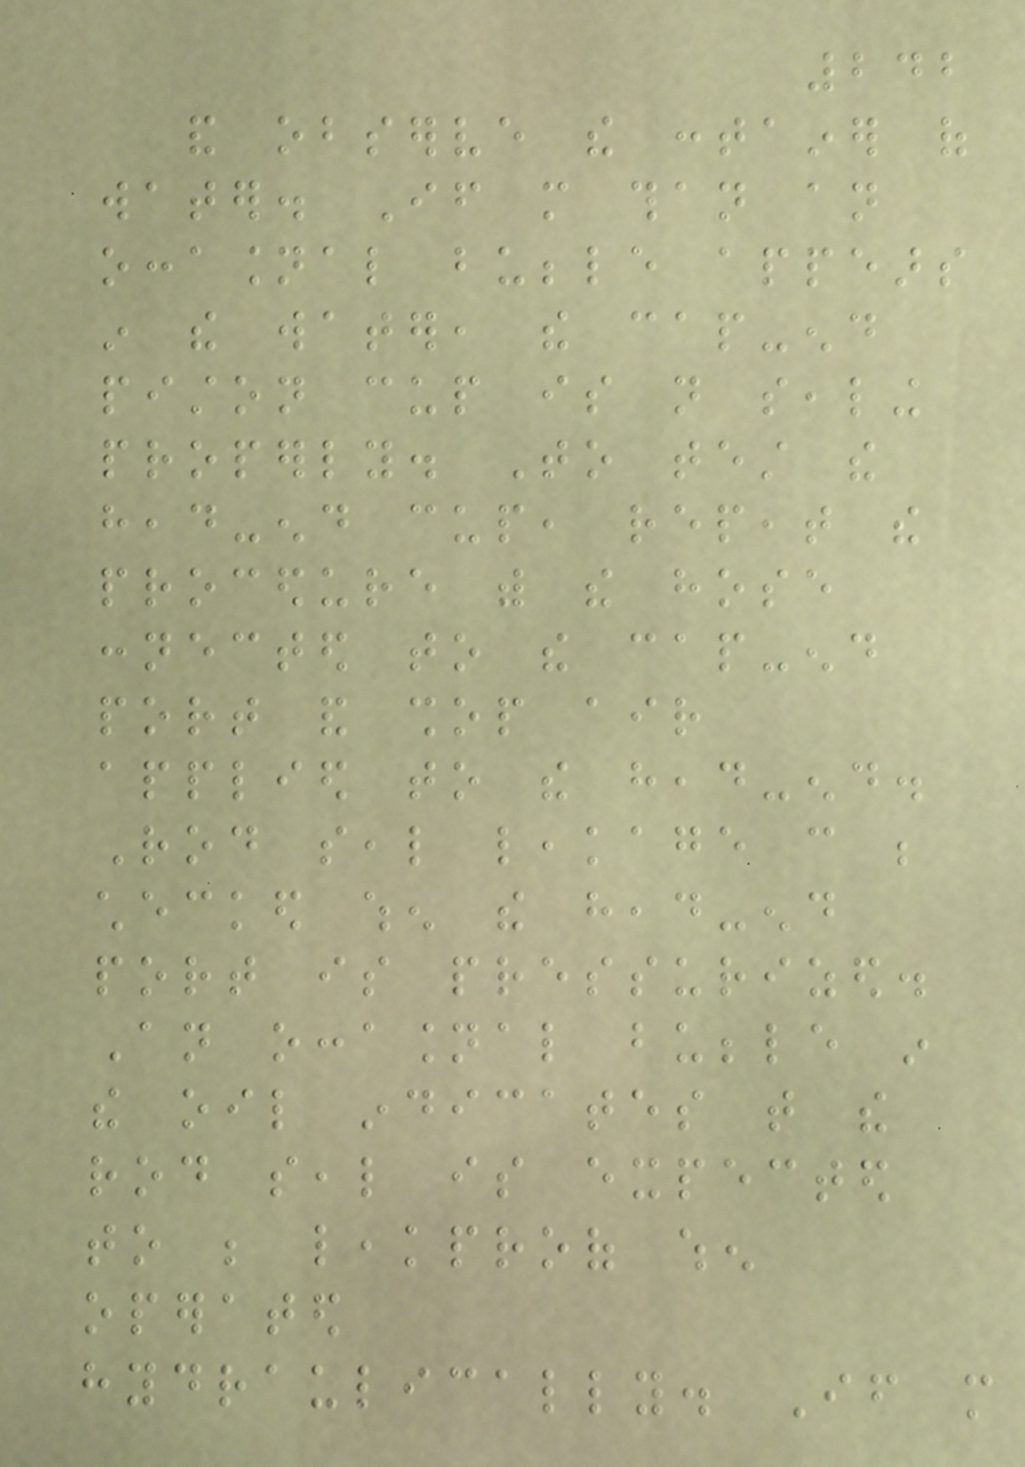242
and observe the container of
water. If more than an
occasional bubble appears
in the water, the cap-end
piston cup is not sealing
properly. To test the
head-end cup, repeat the
procedure with the hose
connected to the cap-end
port and shop air
applied to the head-end.
Rod seal leakage can be
checked when the head-end
port is pressurized.
An occasional bubble in
the oil indicates that the
rod seal is expected
to be leakproof when
operated
hydraulically. If more
